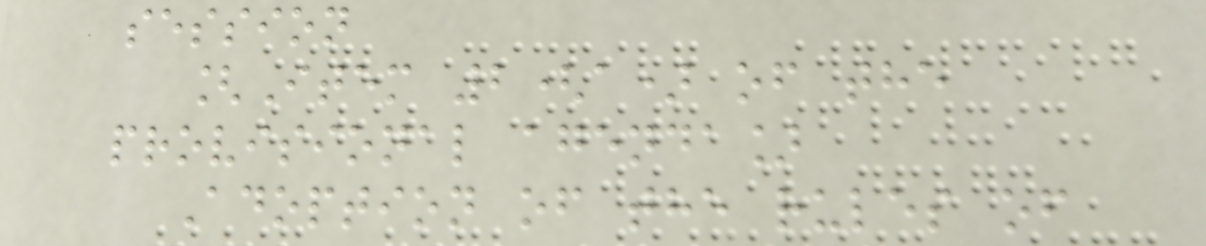session
[Item 2(a) of the
provisional agenda]
Adoption of the rules of
